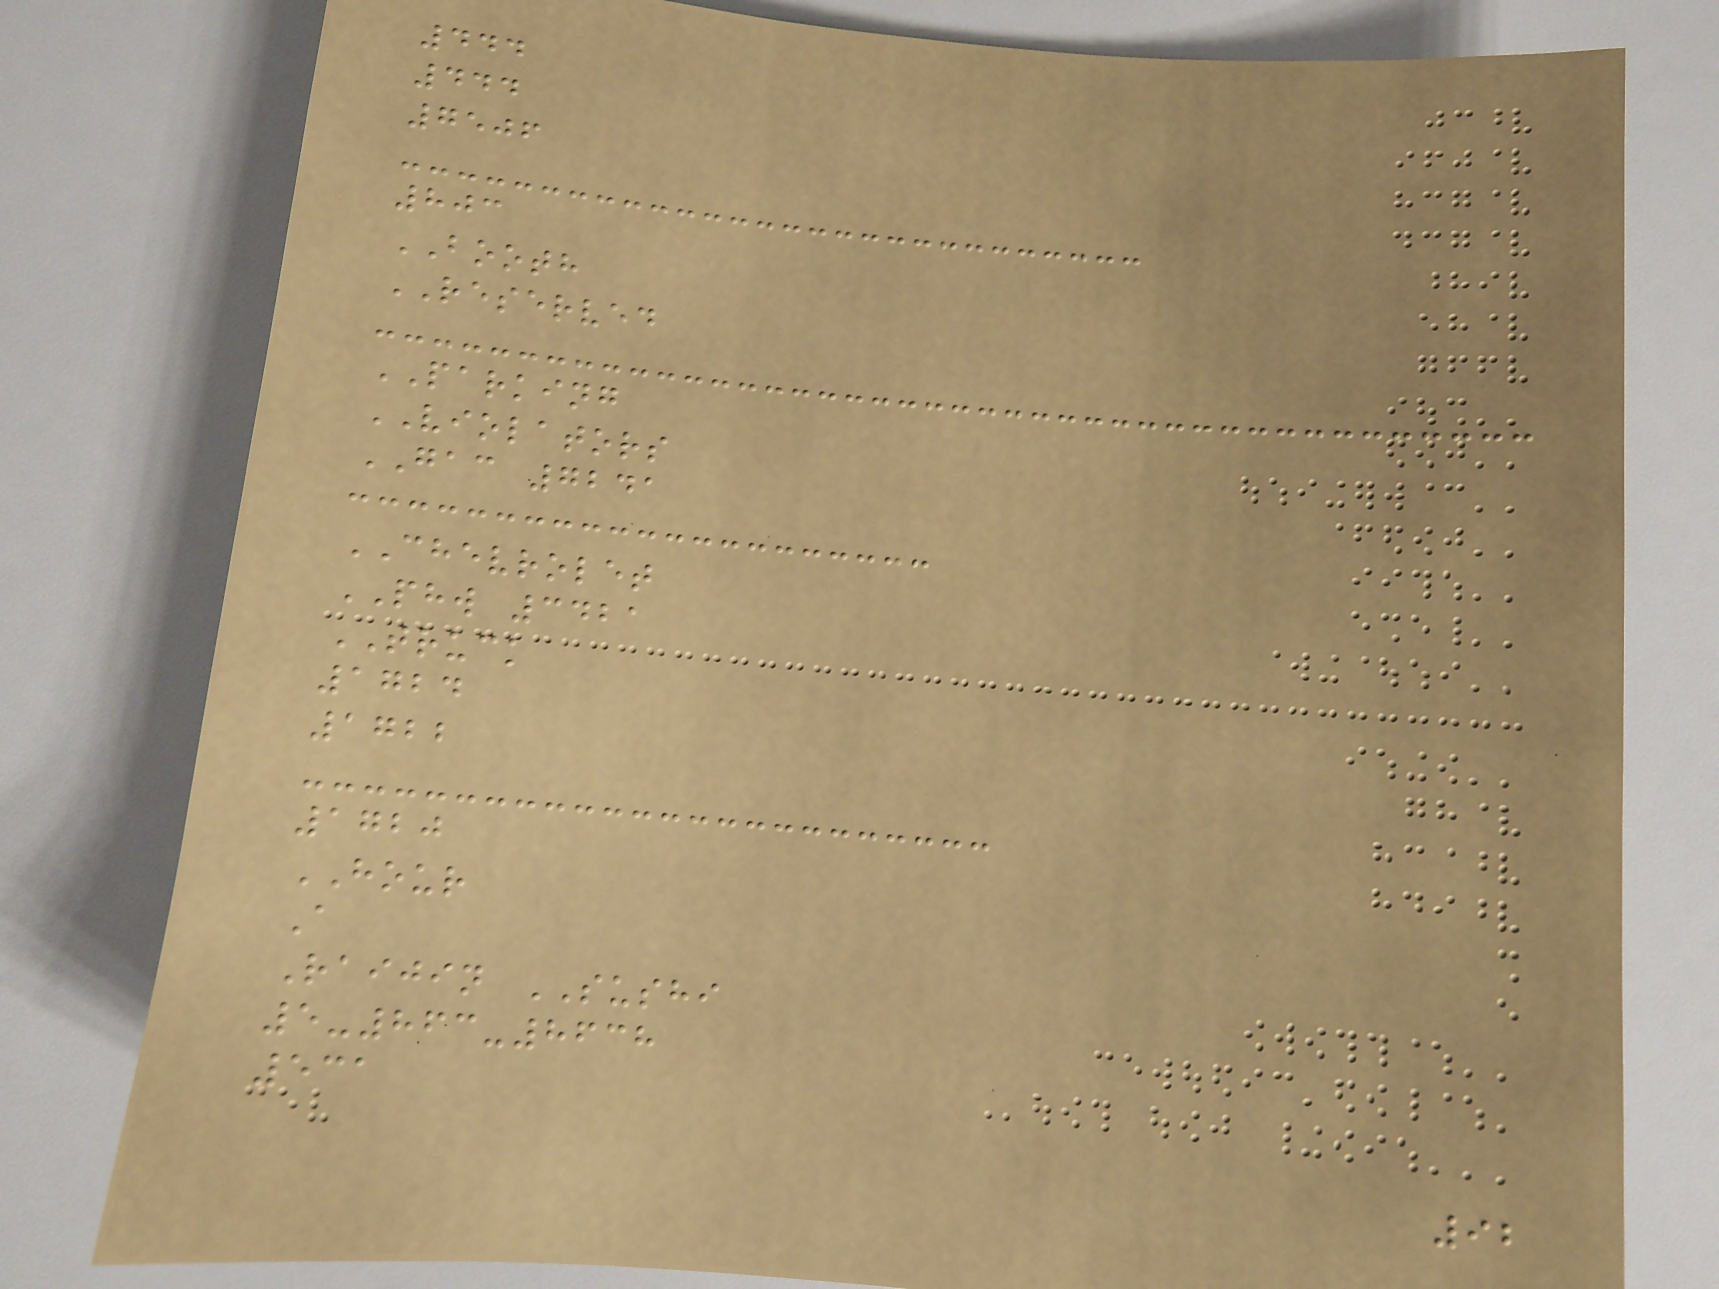444
444
7506
803
BOOTH
RESERVED
PARKING
VIOLATORS
GAC 7241
CHEVROLET
PHW 3421
TRUCK
1724
1722
1720
HOUR
A
Raijin SUSHI
5-863-8638
531
92
